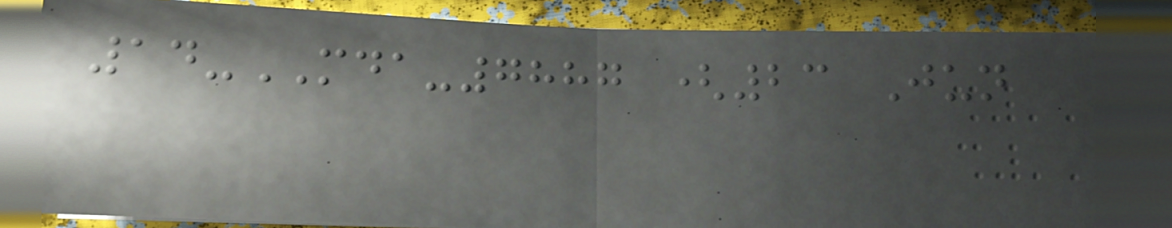14-MDA-7887 (23 Jun
